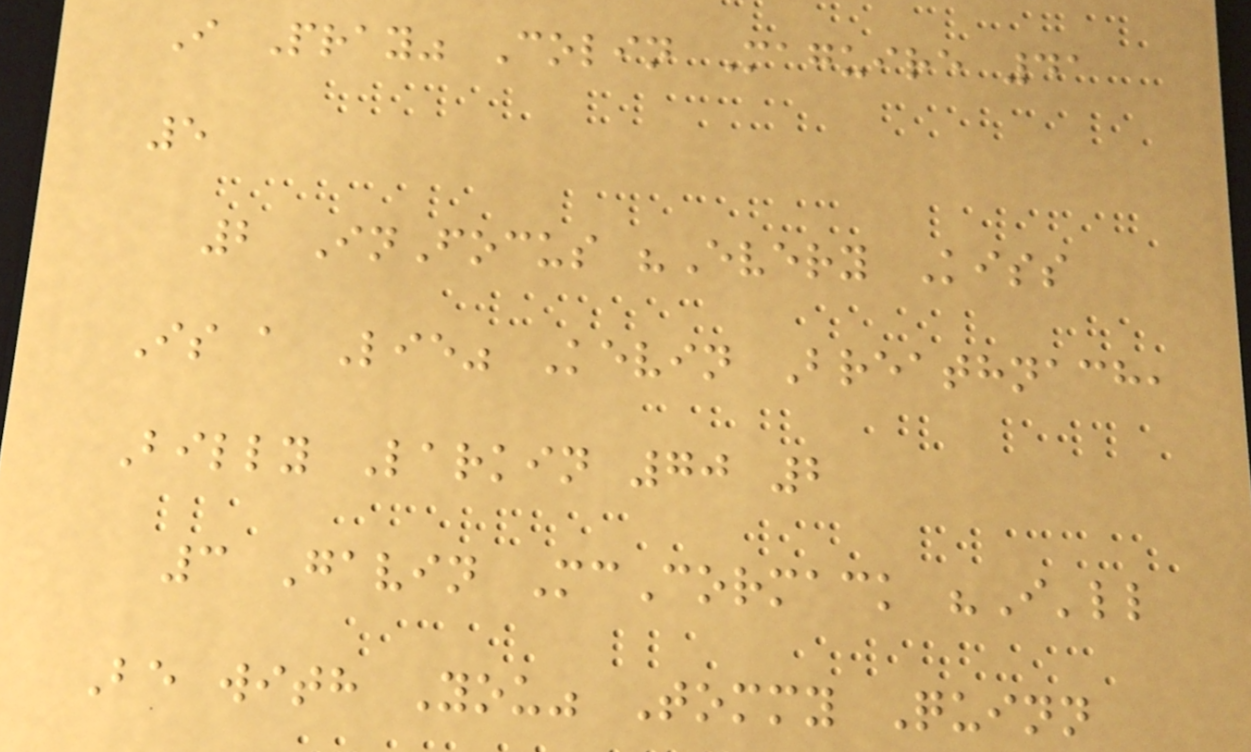I Pray" Colin Maguire 41
5
2 InFocus "Every Kiss
Is a Lie" Kevin Breathnach,
Billy Larkin 70 2
3 Gavin McCormack "I'll
Be with You" Tommy Quinn
